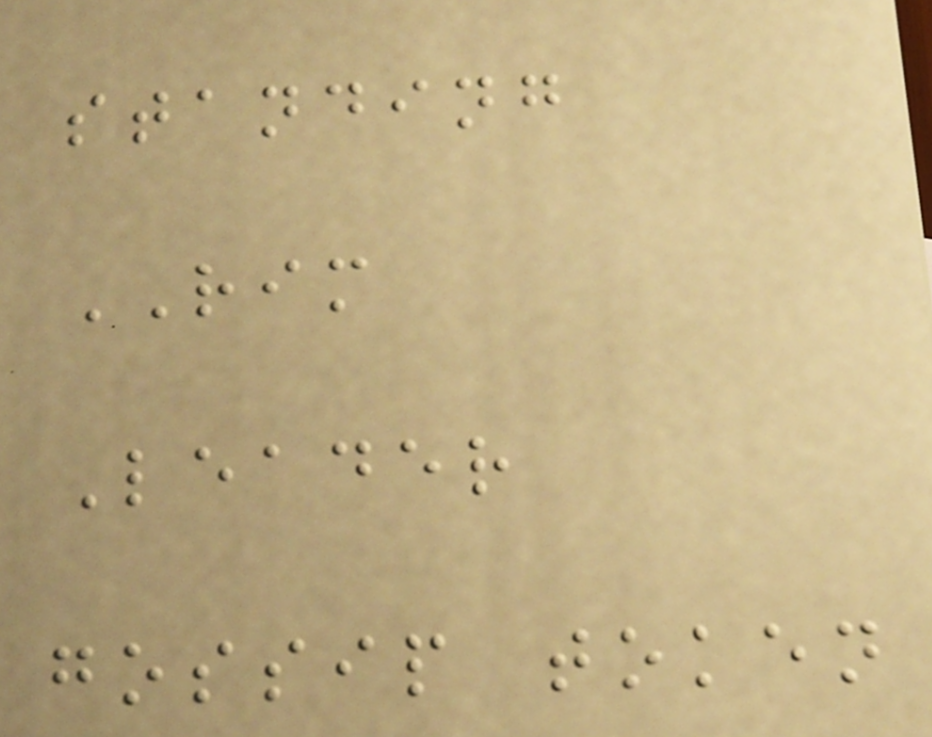standing
RIM
Leader
gossip token
